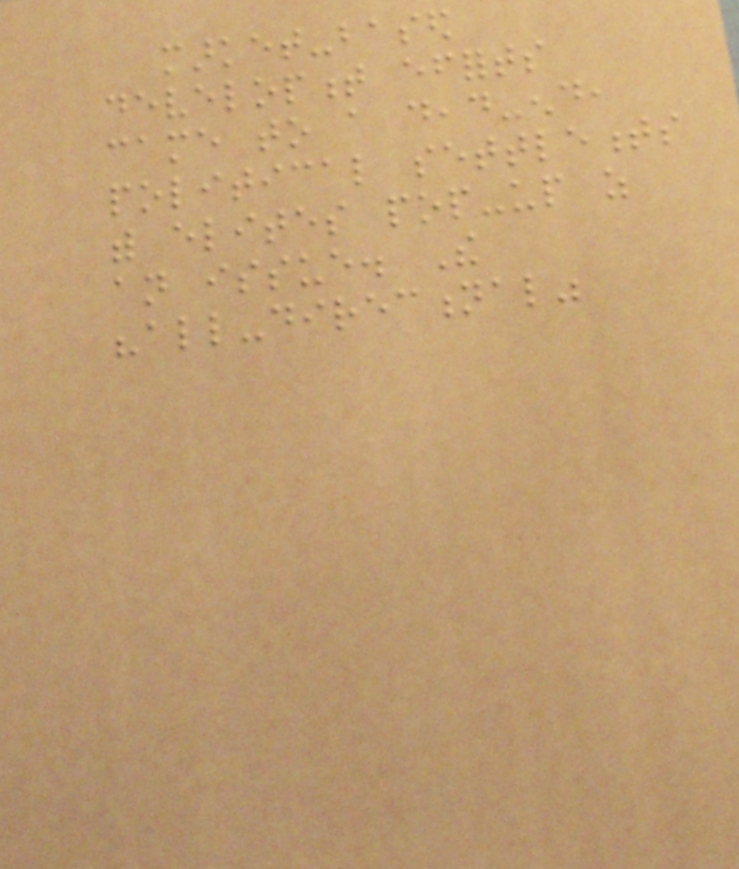market-based
development efforts
came to a dead-end,
political settlements
with elites pop-up as
an issue. The
"all-directional"
